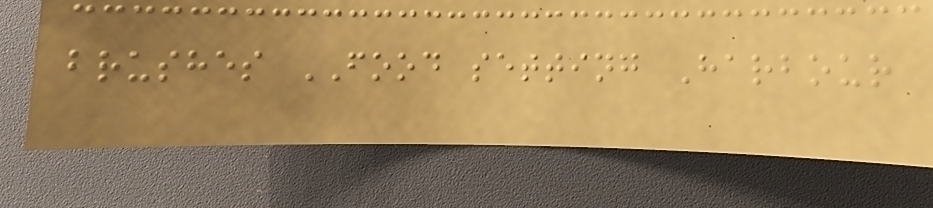brushes FOOD setting Harbour
